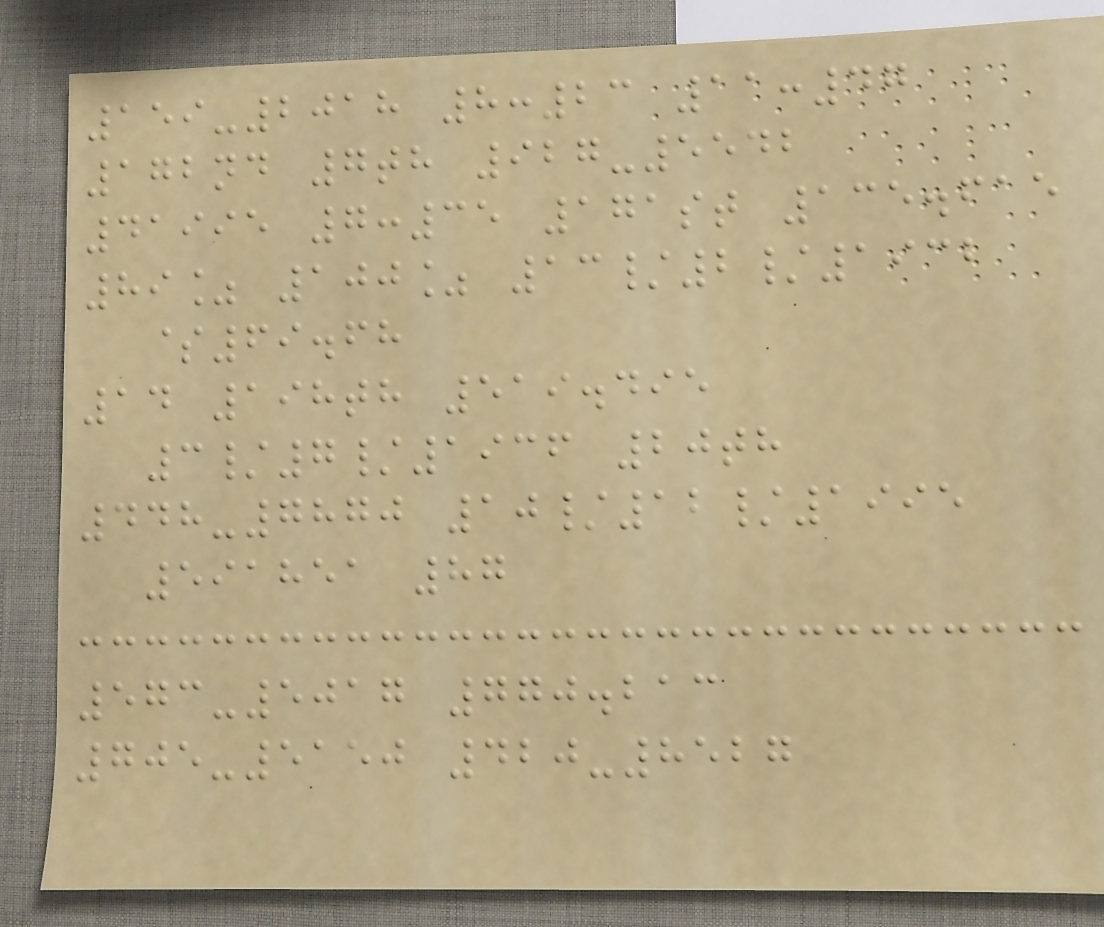159-2018 8:23 11:47
172nd 7th 927-5542
41995 7:35 171st 135.615
89% 100% 13/2/1932
$69.68
14 198th 519.495
3/7/1936 20th
448-7870 10/12/1995
591851 87
573-5017 770.213
705-5150 420-8527
